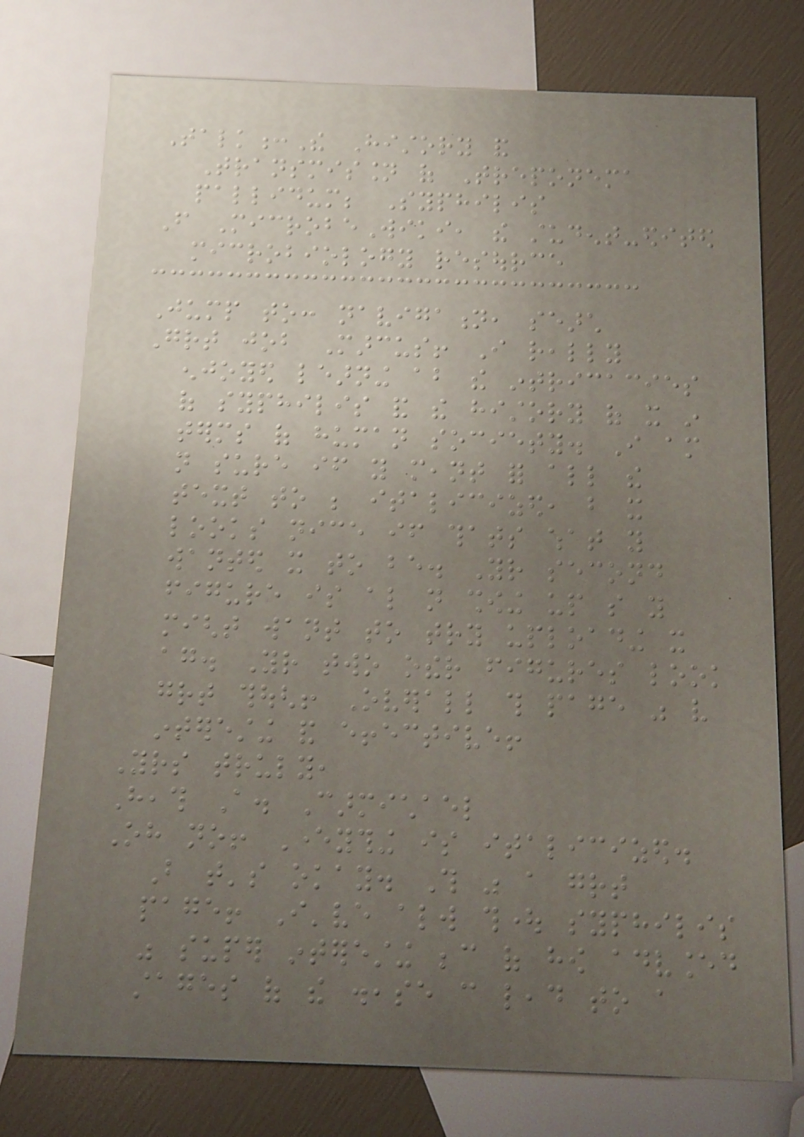Talk:The History and
Transmission of Treponema
pallidum; Syphilis
From MicrobeWiki, the student-edited
microbiology resource
Jump to: navigation, search
Great job Marcus! I really
enjoyed learning about the intricacies
of syphilis and the history of it in
terms of human society. I am
not sure if you meant for all the
text to be italicized, but it
looks nice if thats what you
wanted it to be. Your second
figure is also not showing up so you
might want to try uploading it
again. Your two other figures look
great though! Overall this page was very
interesting and effective!
Yours truly,
Heath A. Carmichael
Oh no! Everything is italicized.
But that's okay. This was a great
page! I've always thought syphilis
was super interesting because of how advanced
stages of the disease can lead to a
